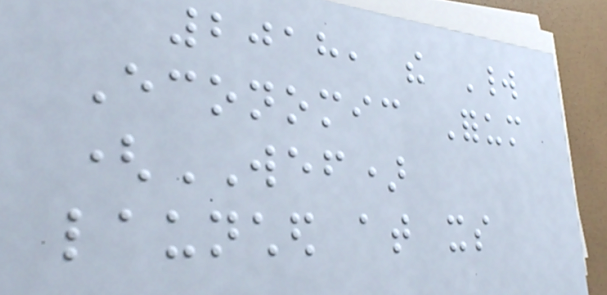2018, the World
Economic Forum
(WEF)
launched at its
